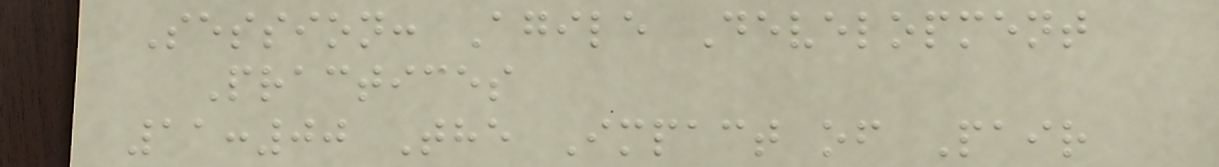Session: Agile Development
Practices
11:00 The Impact of Pair
